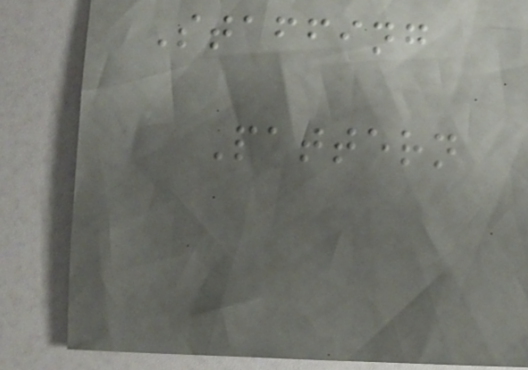Staffing
Pattern
